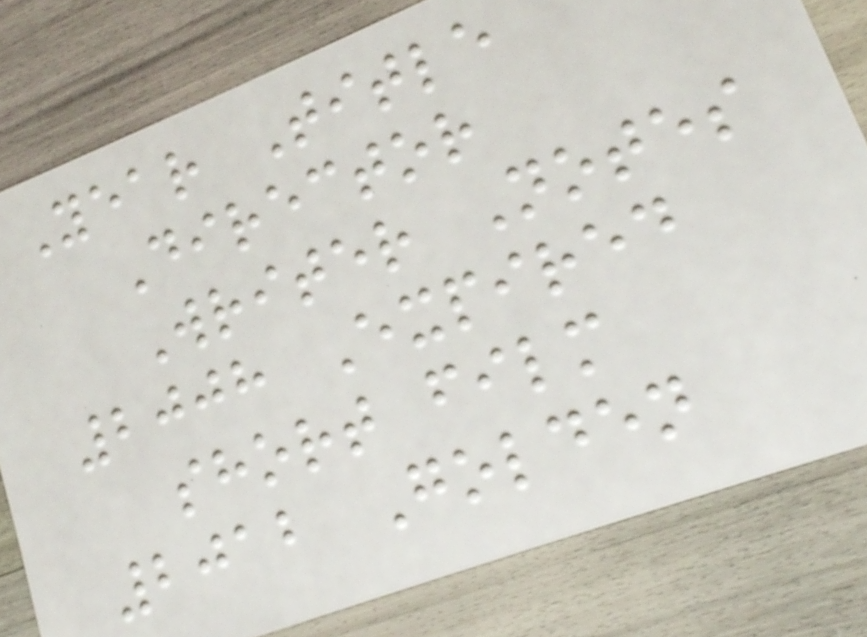Year Title
Director
Writer Notes
2008 Expired
short film
2012 Golden
